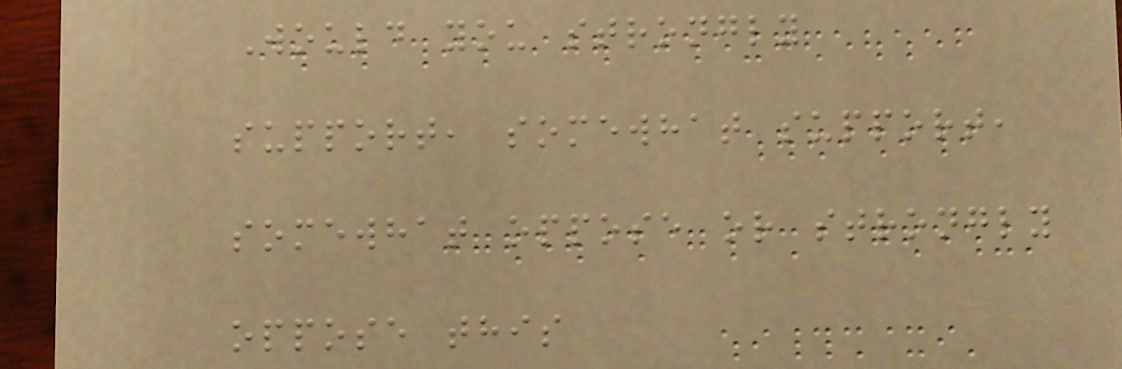Would you strongly
support, somewhat support,
somewhat oppose or strongly
oppose this
